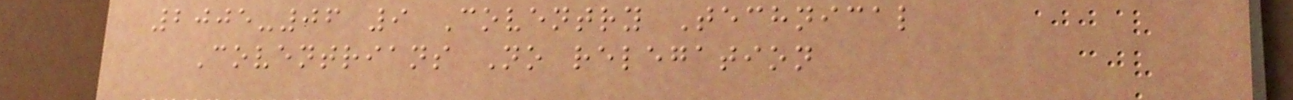2005-06 9 Coventry Technical
Coventrians No relegation
